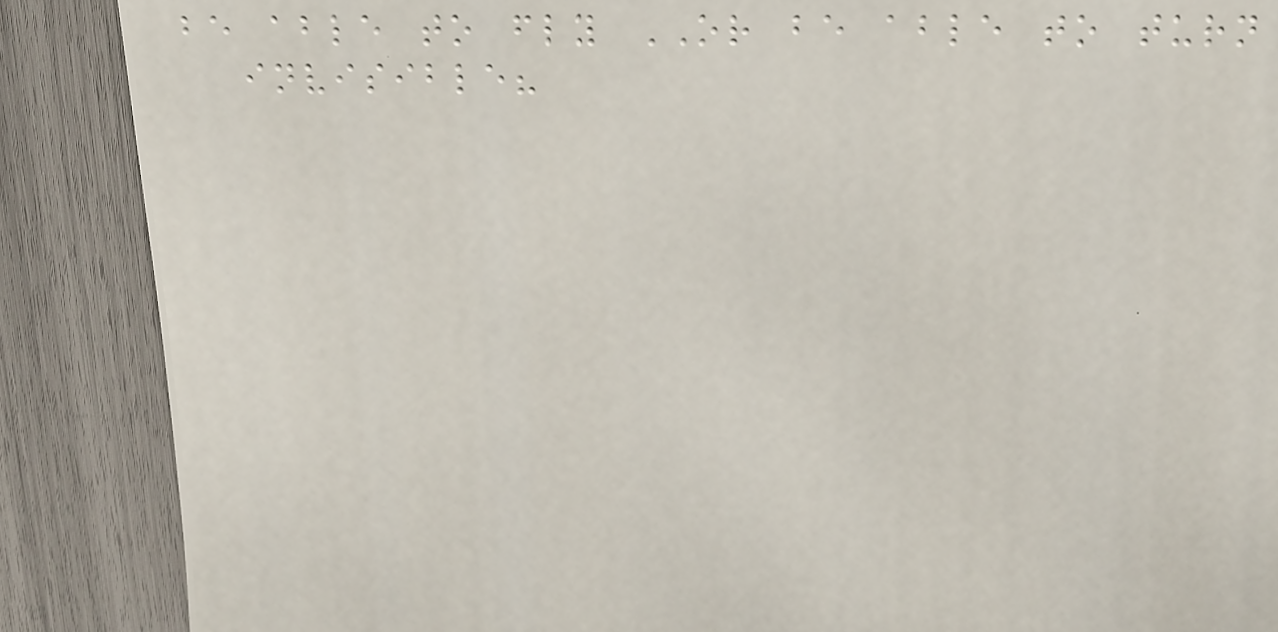be able to fly OR be able to turn
invisible?
